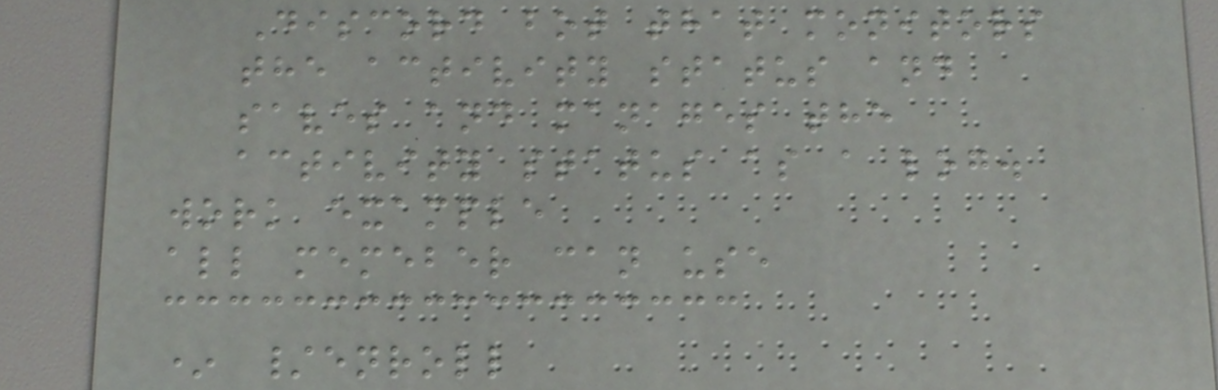Discord bot that monitors
the activity status and
saves and manages the
activity status as a log.
work example
all memeber can use
* /enroll
